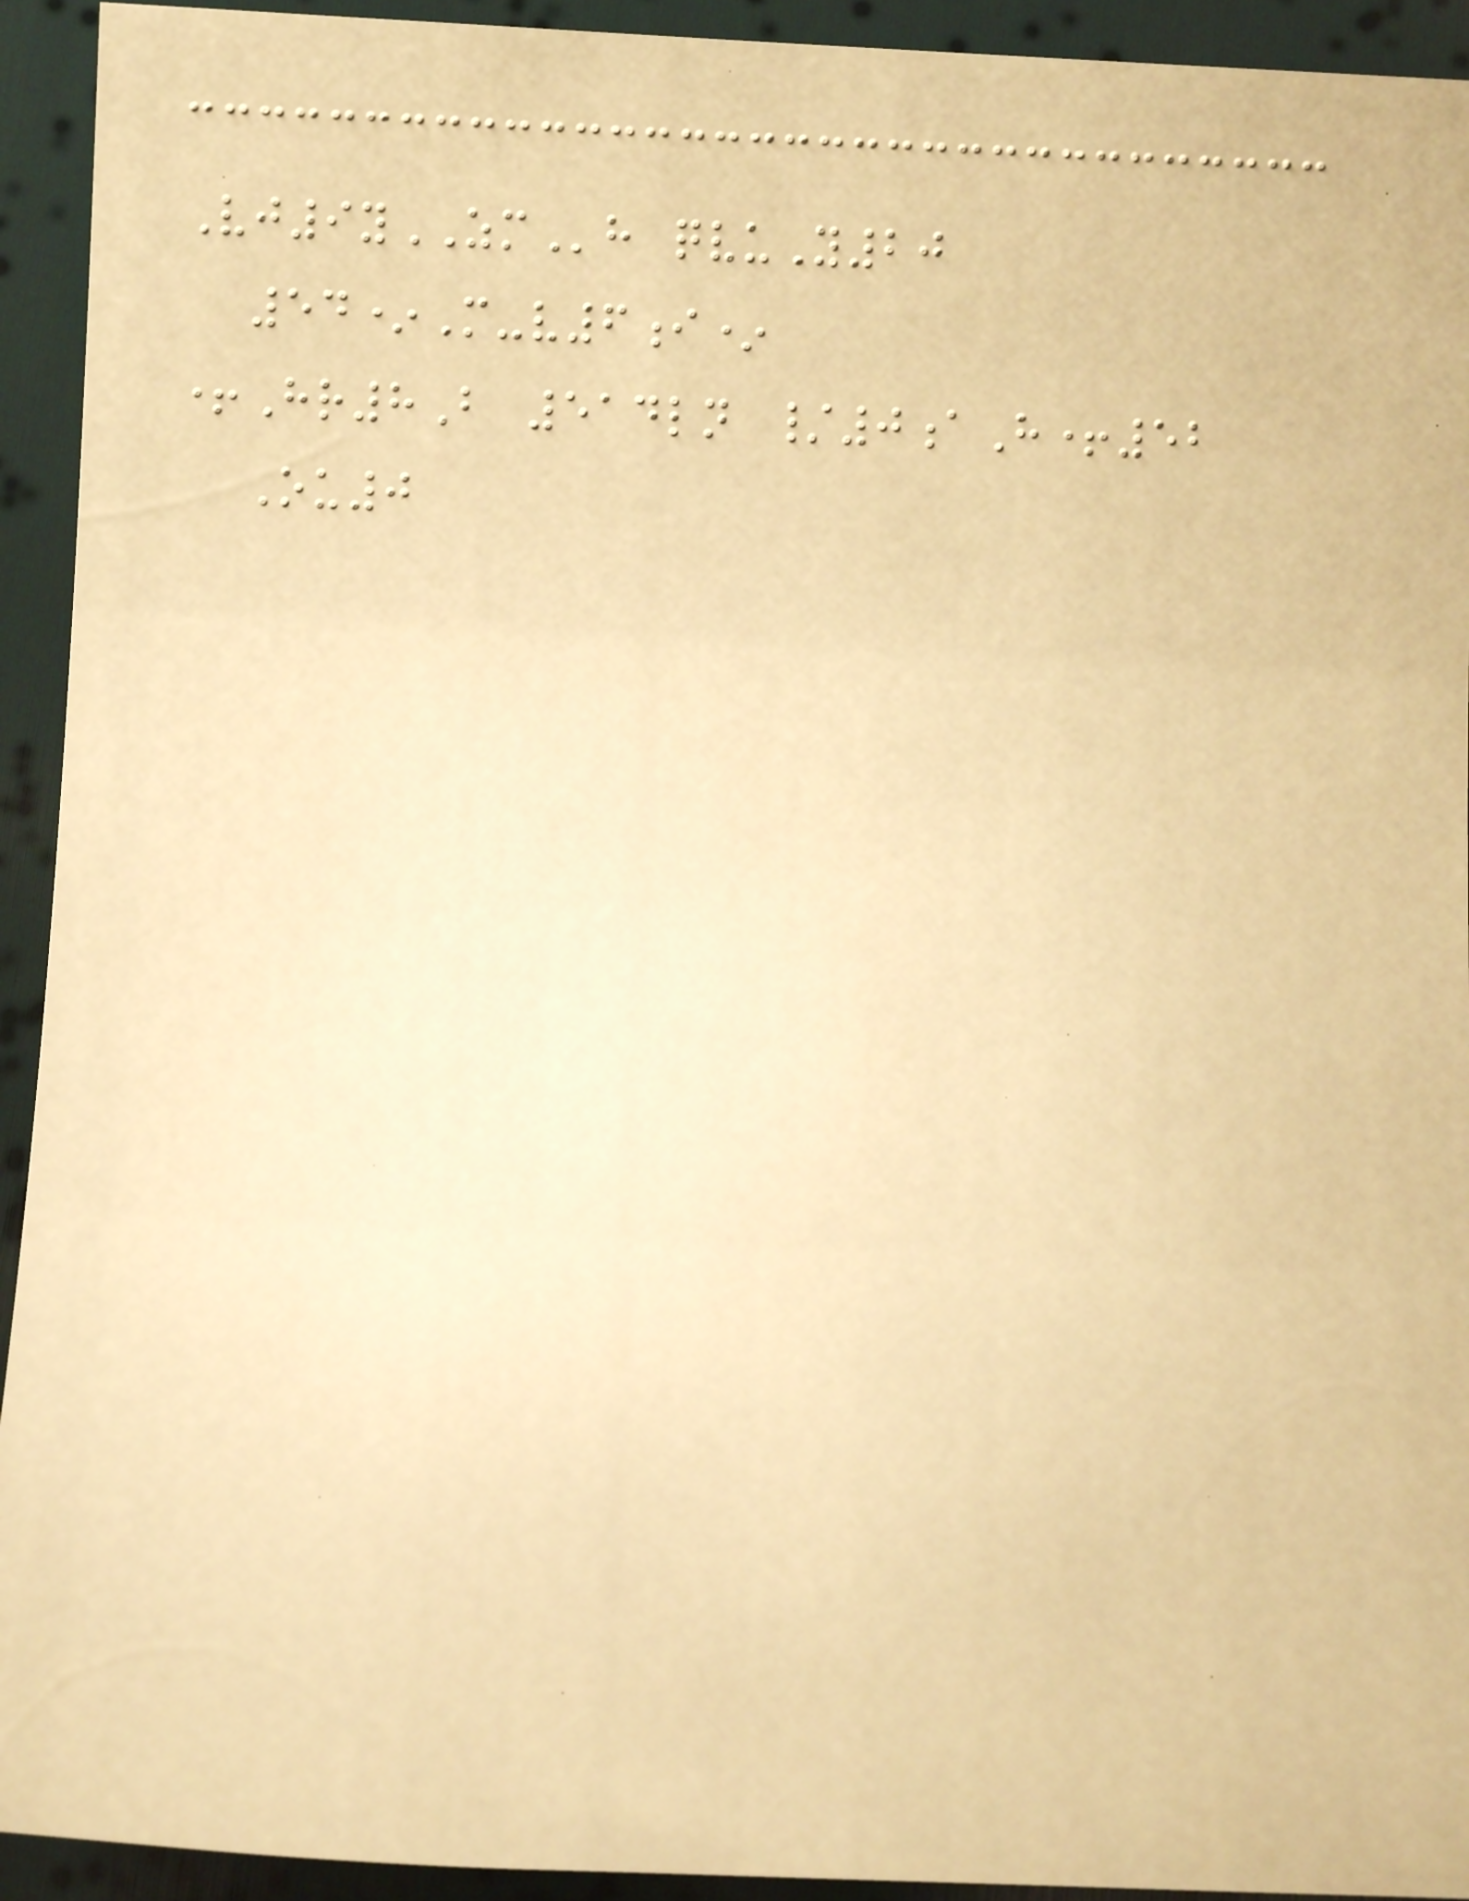Vj9yZMh qvuY20
54*M-v6i*
+Hr8B 514ln /0aH+52
Ou0
